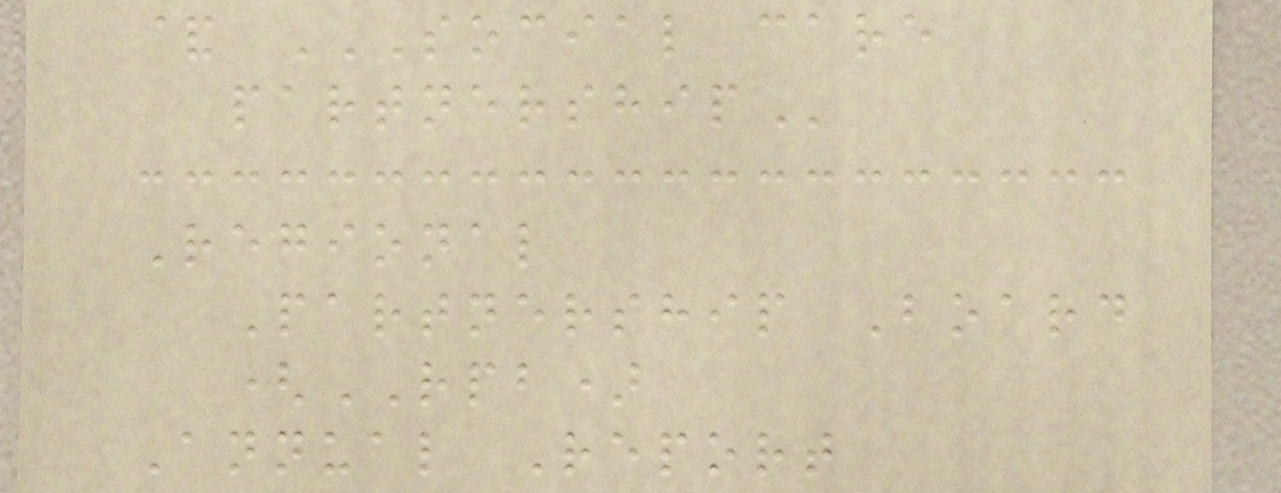& SOCIAL CARE
PARTNERSHIP
Regional
Partnership Board
(RPB)
Annual Report
